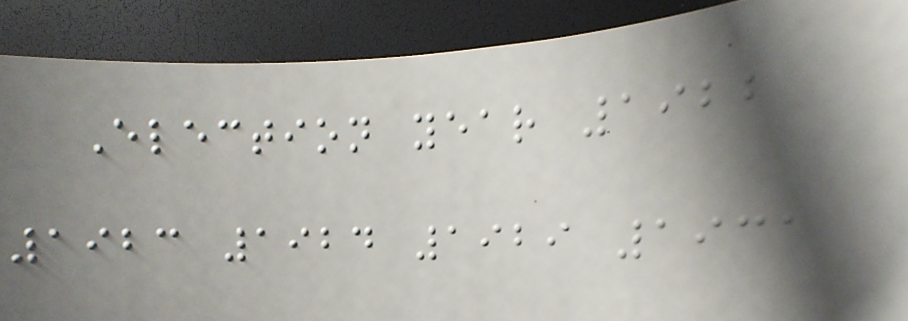Election year 1922
1923 1924 1929 1931
